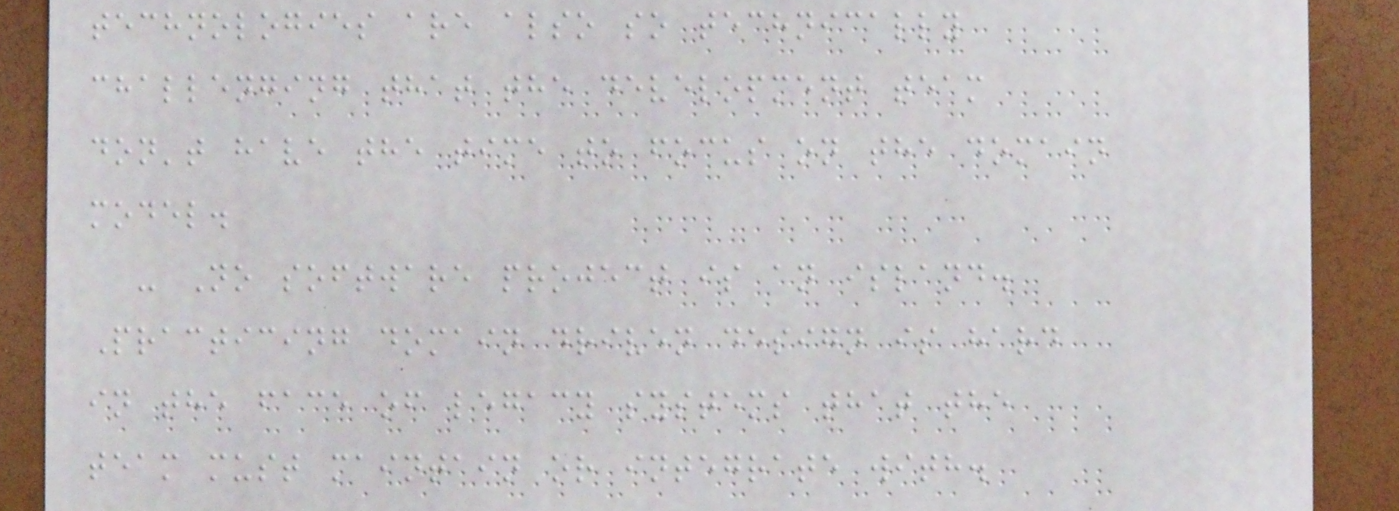technologies are also so technically
challenging that the development team
don't have the time to focus on the domain
model.
- No software project is an island.
Practicing domain driven design is hard
in the face of legacy systems that the
team must maintain or integrate with.
